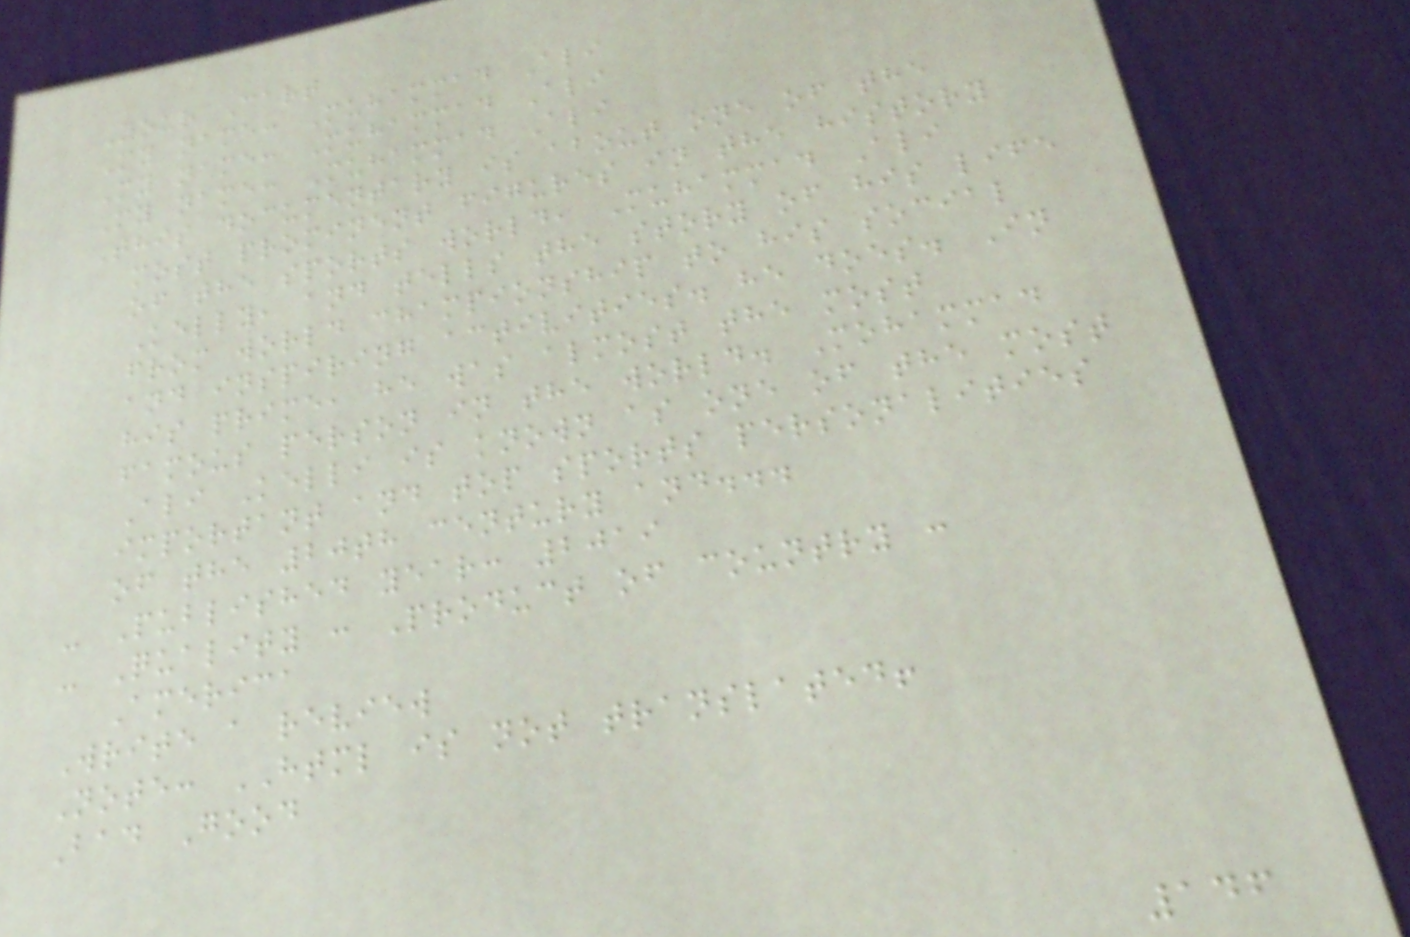Your Cart
My name: Muhammad Ali
My name: Muhammad Ali
My name: Muhammad Ali
This documentary is about one of the
most prominent figures in the history
of the sports world, Muhammad Ali
Kelly, and tells the story of his life
from world championship to his social
and inspiring activities. he does. In
his prime, he was almost the most
famous person in the world. Mohammad
Ali Kelli is known as one of the most
important and top sports personalities
of the 20th century and...
- Published year: 2019
- Quality : Product of country :
America
Write a review
Note: HTML is not translated!
Bad Good
146
